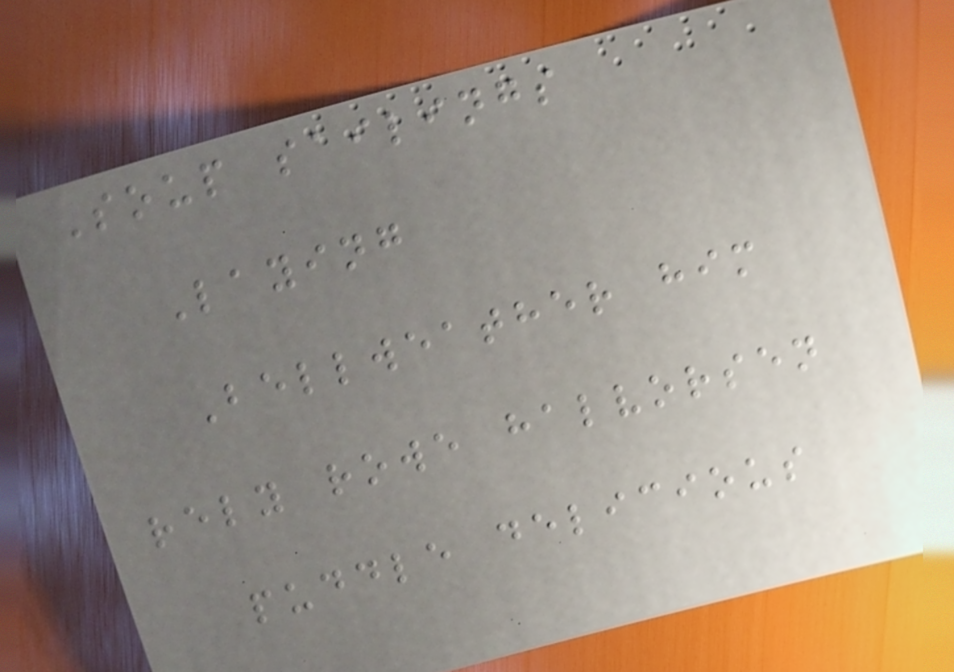Soup sailings
Laying
Bellweather him
rely rowe halvorsen
puddle delicious
